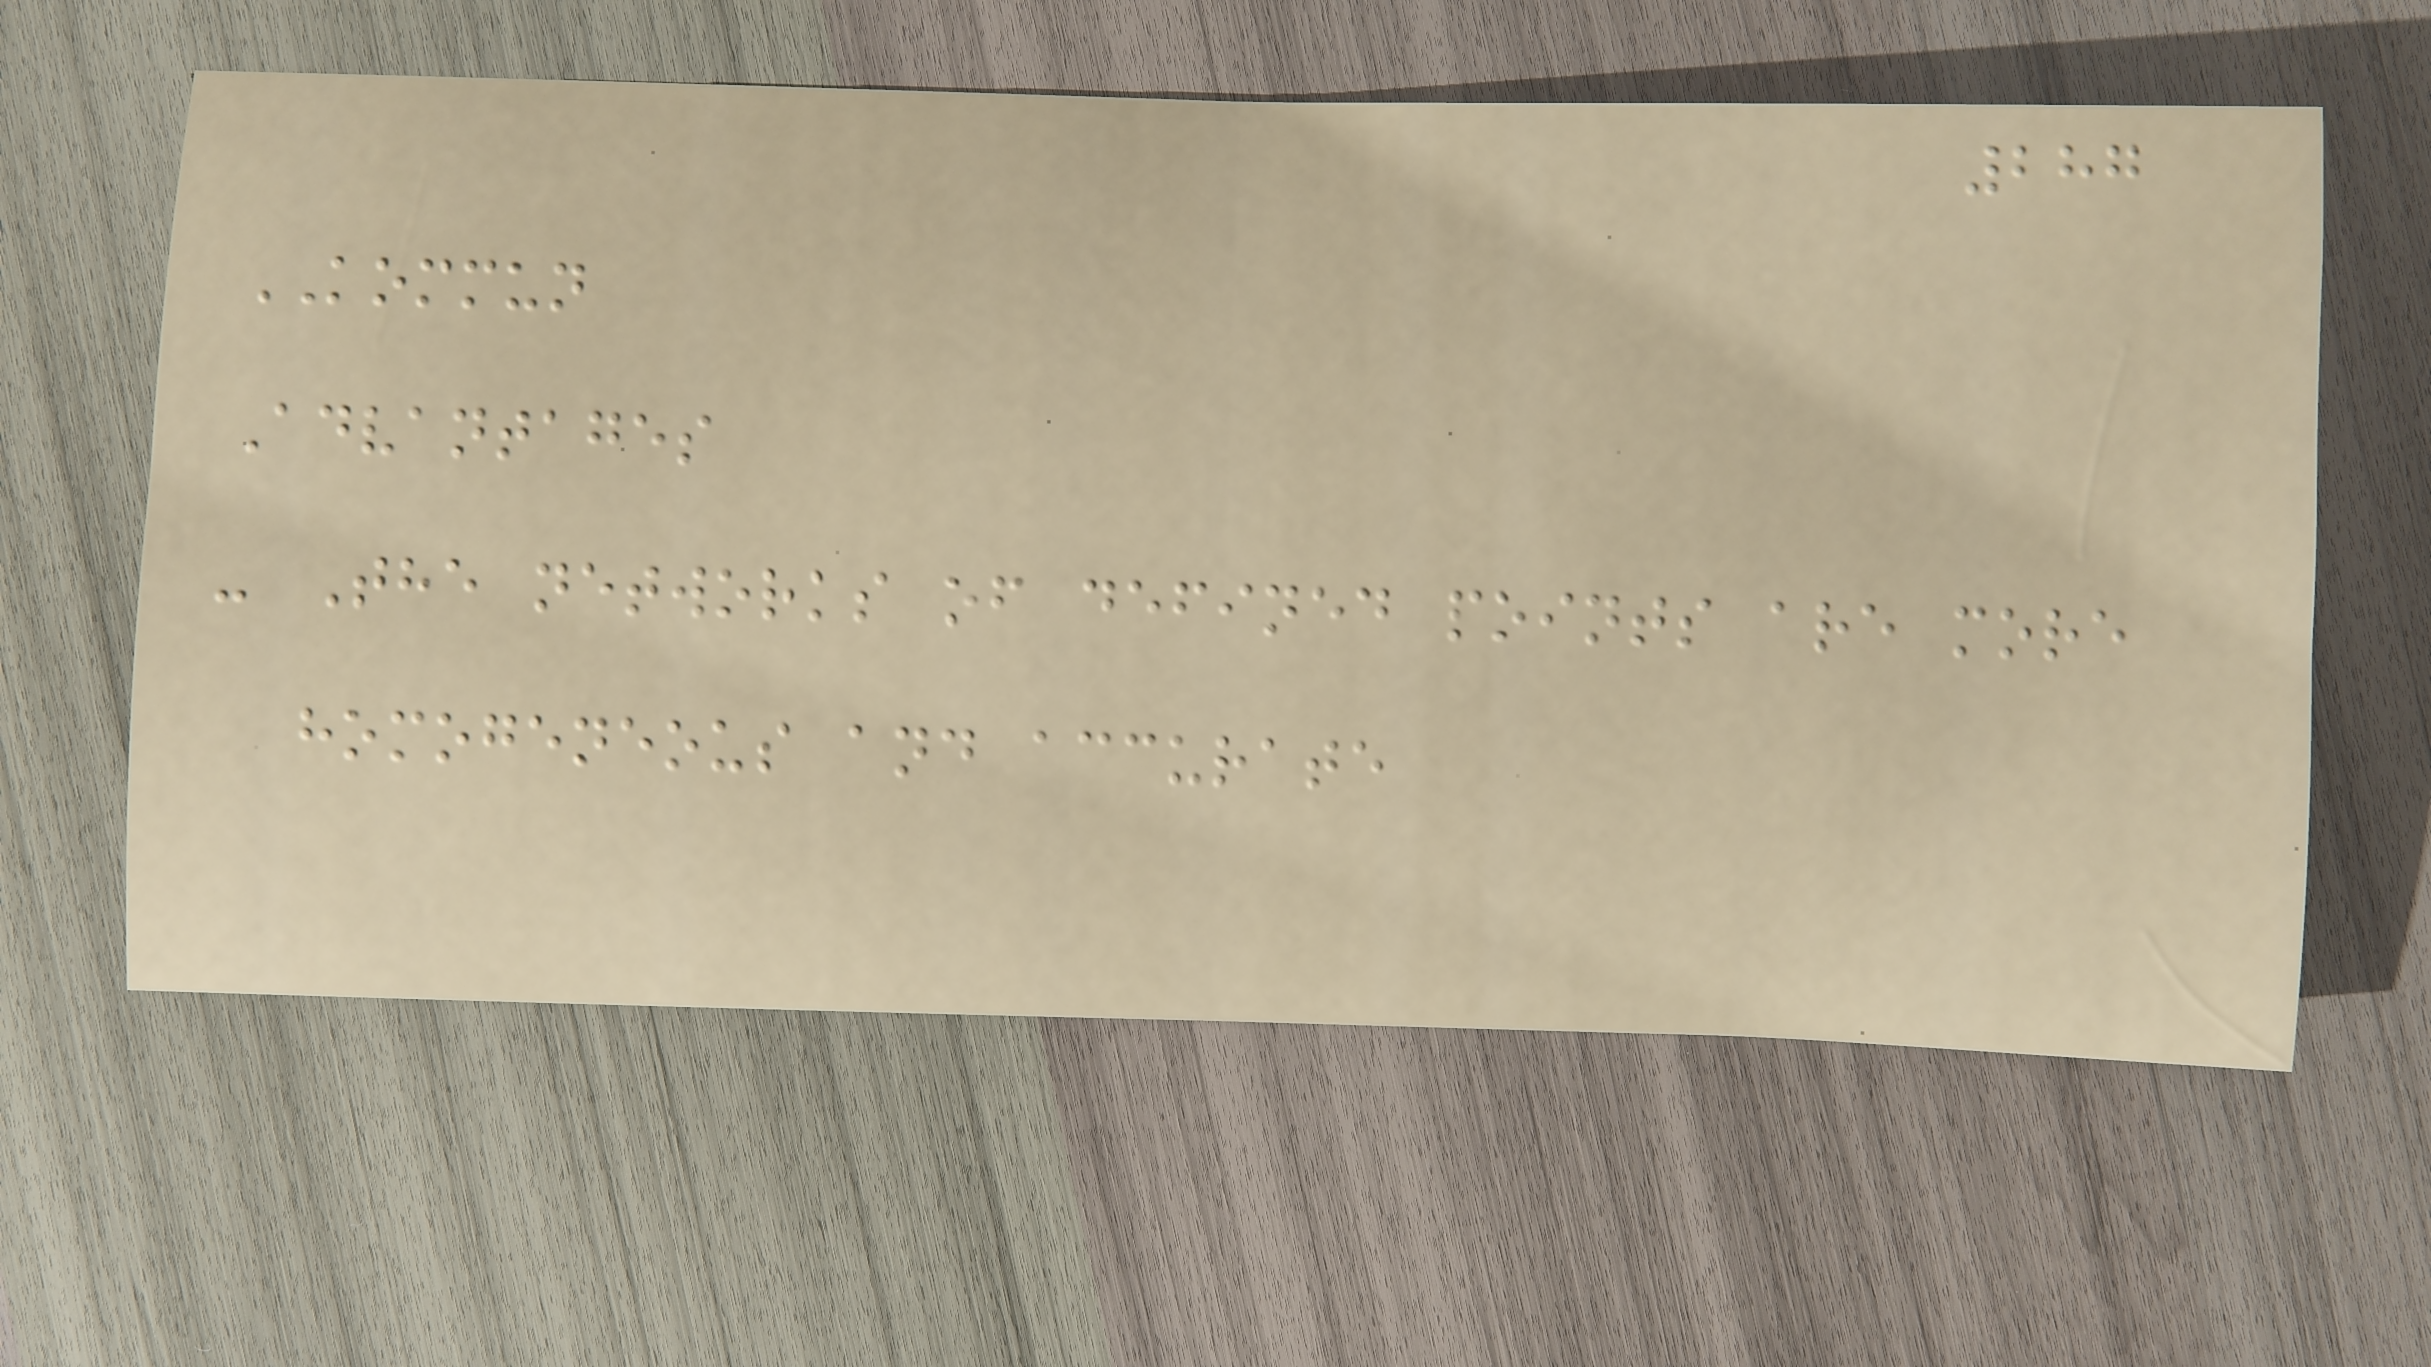287
KOMMUN
Advantages
- The networks of defined points are more
homogeneous and accurate
